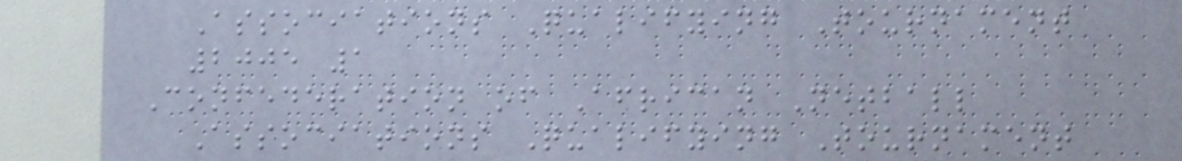Associations Qualifying Tournament
2005 1
Confederation of African Netball
Associations Qualifying Tournament
